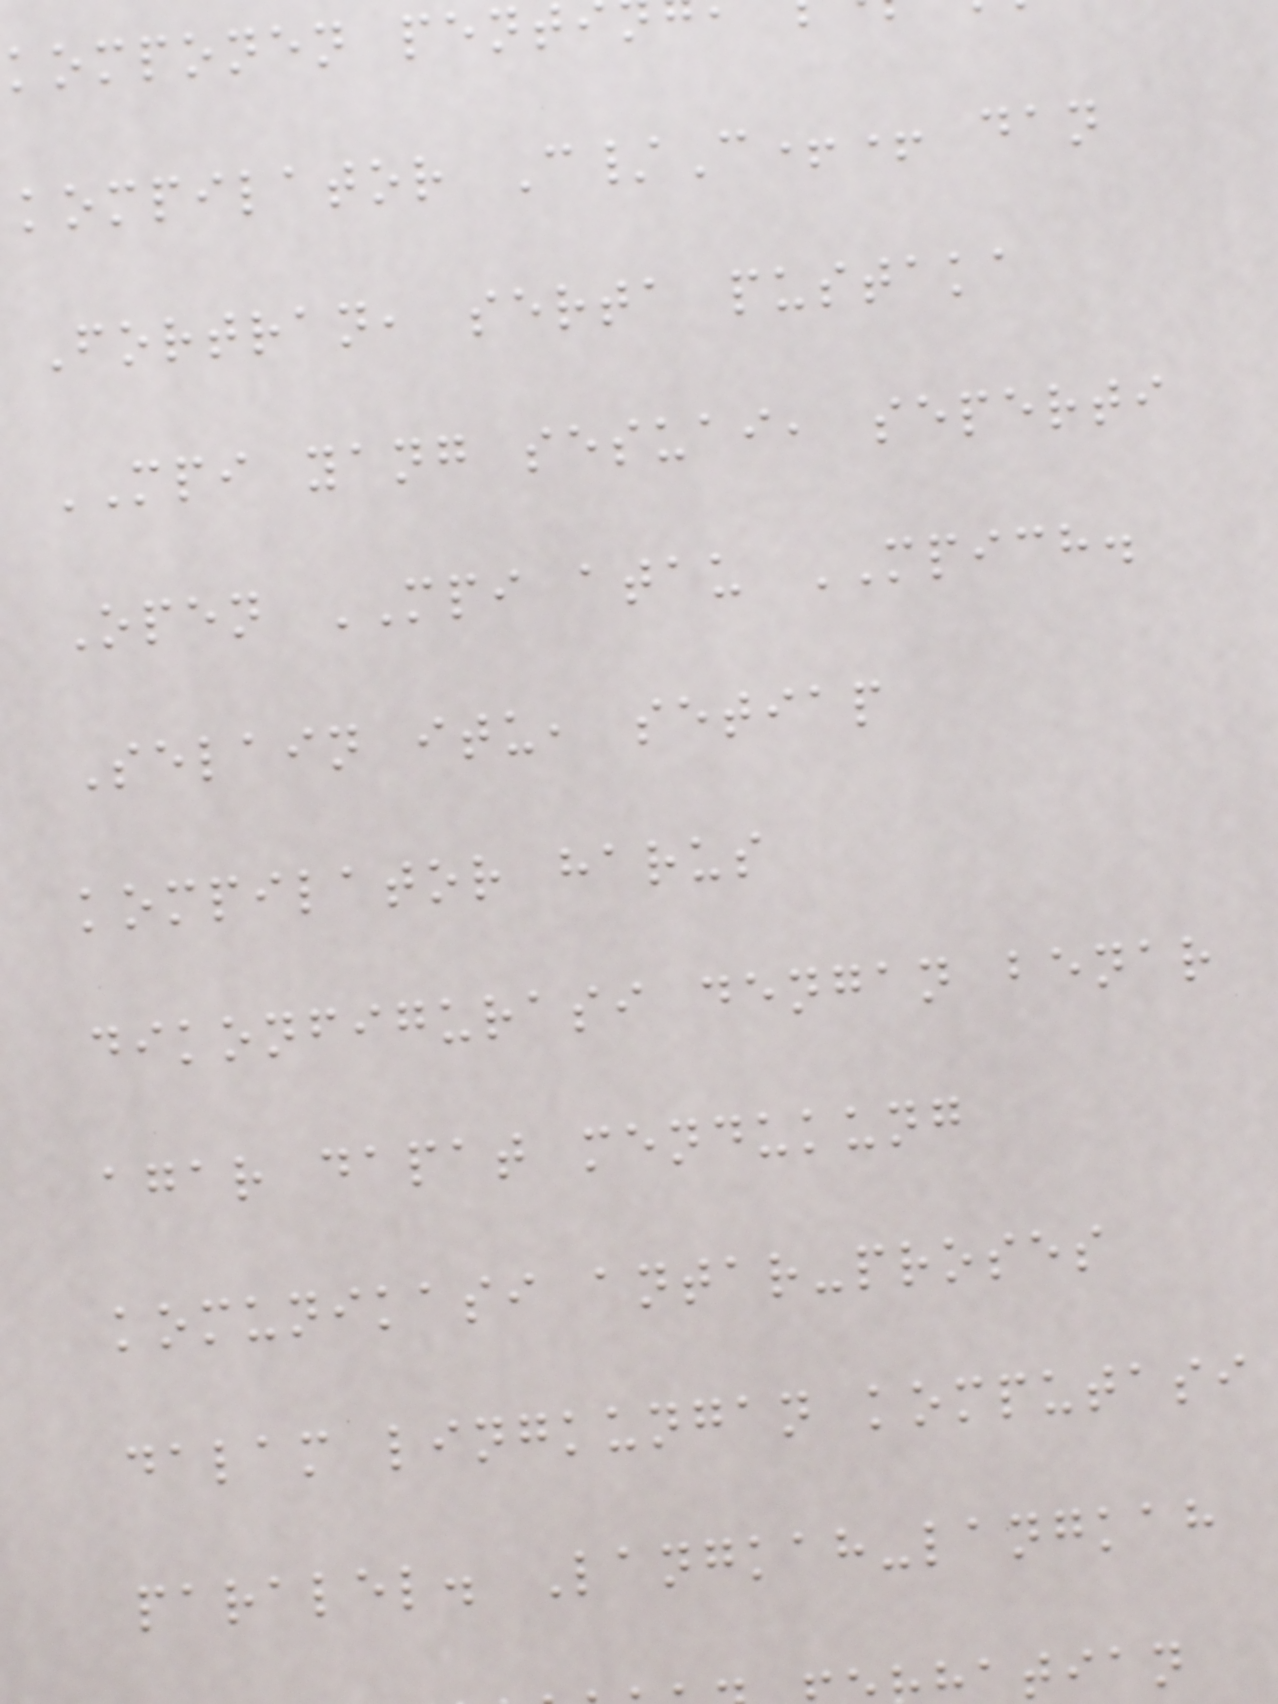komponen pent
kompilator C/C++ dan
Fortran, serta pustaka
MPI yang sesuai, seperti
Open MPI atau MPICH.
Selain itu, setiap
kompilator harus
dikonfigurasi dengan benar
agar dapat mendukung
komunikasi antar-proses
dalam lingkungan komputasi
paralel. Langkah-langkah
